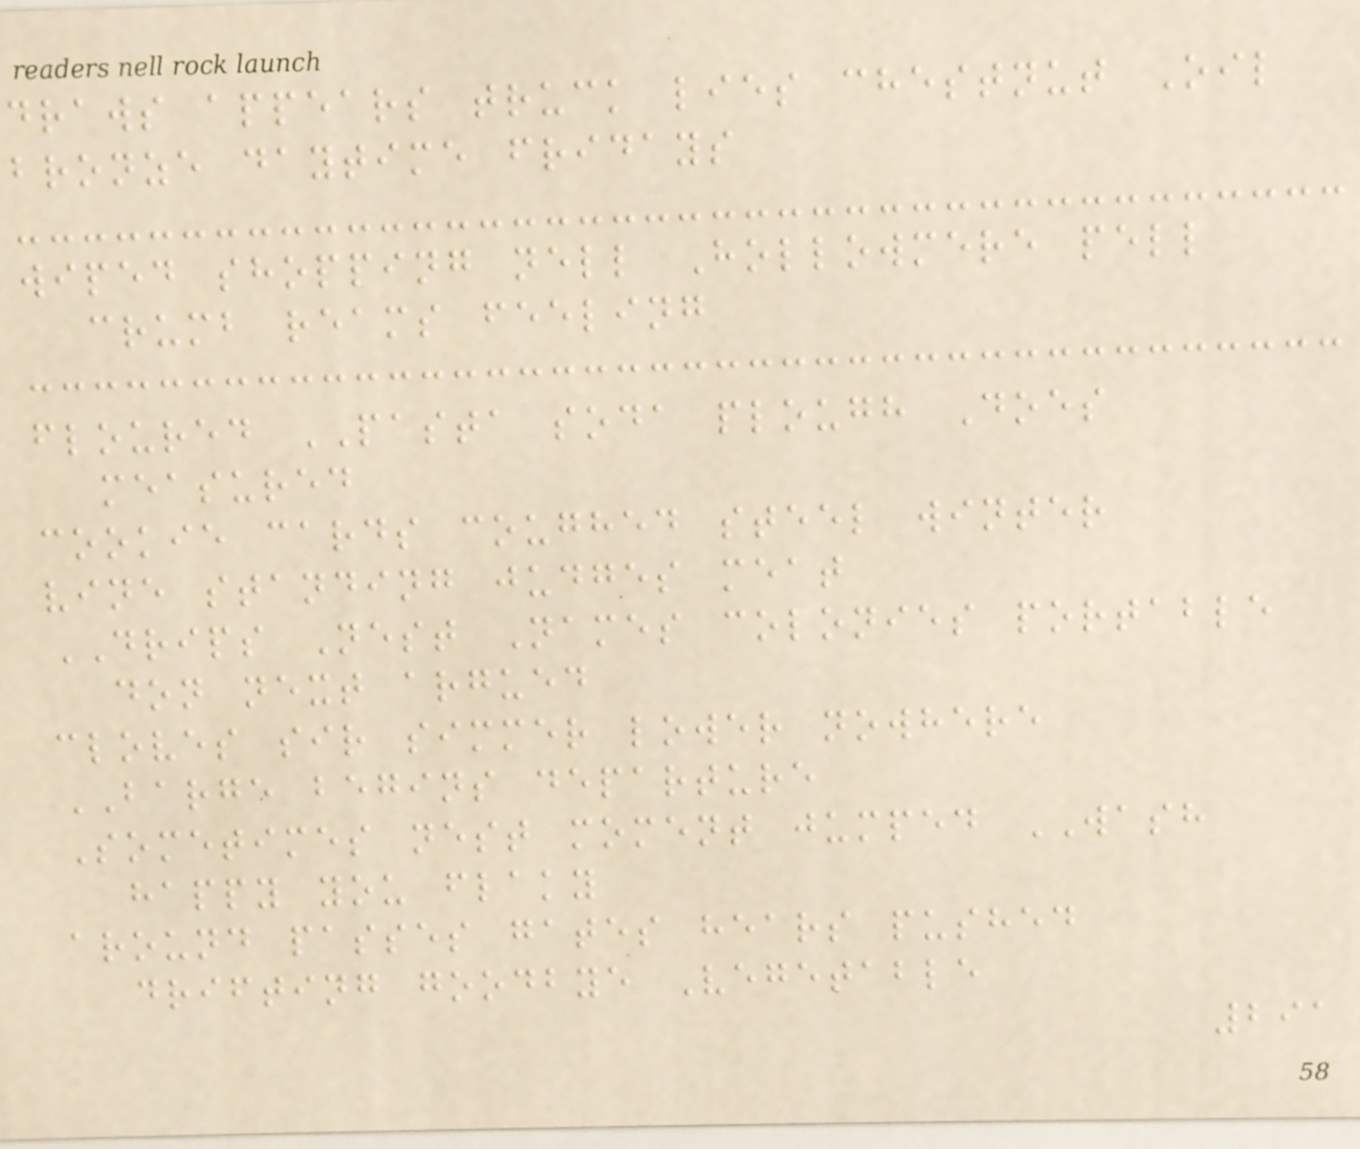draws appears truck lies chestnut Oil
bronze daytime fridays
wiped shopping nell Hollowmere pell
crumb reams feeling
floured PASTA soda plough Does
measured
cookie cards coughed steel winter
vine standing judges meat
DRIPS Nest Names colonies portable
don next argued
cloves sir simmer lower nowhere
BARGE begins departure
Sometimes nest moment jumped WASH
happy you flaky
around passes gates hears pushed
drifting goodbye Vegetable
291
